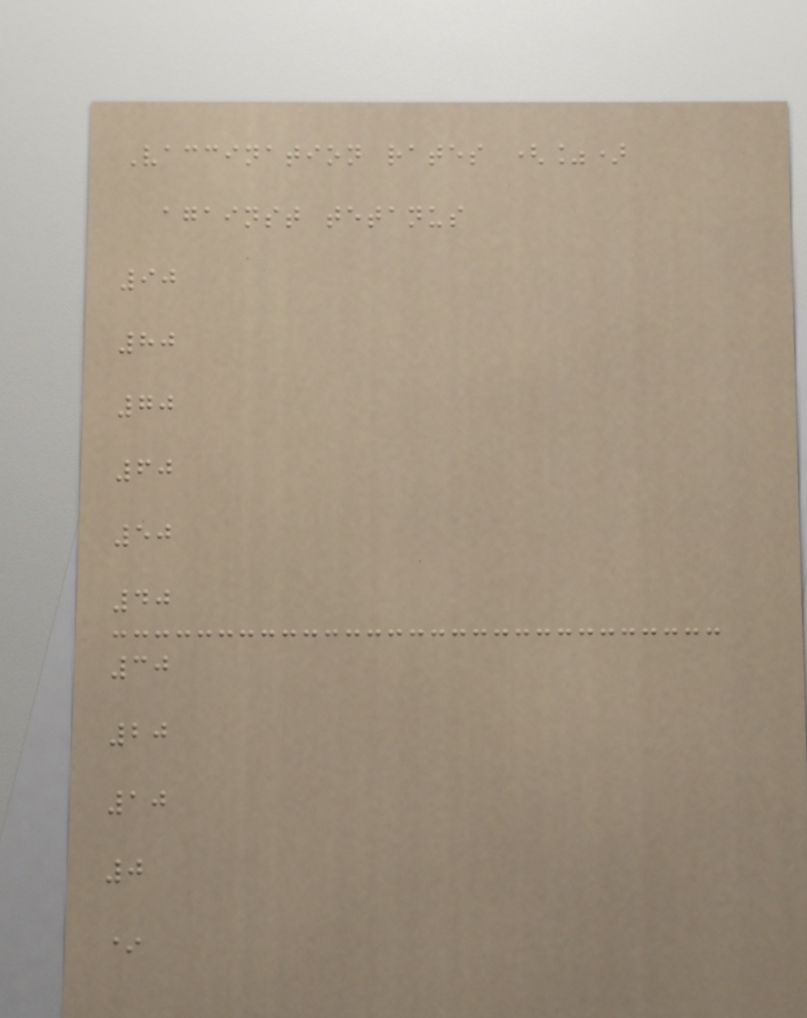Vaccination rates (%)
against tetanus
90
80
70
60
50
40
30
20
10
0
*
